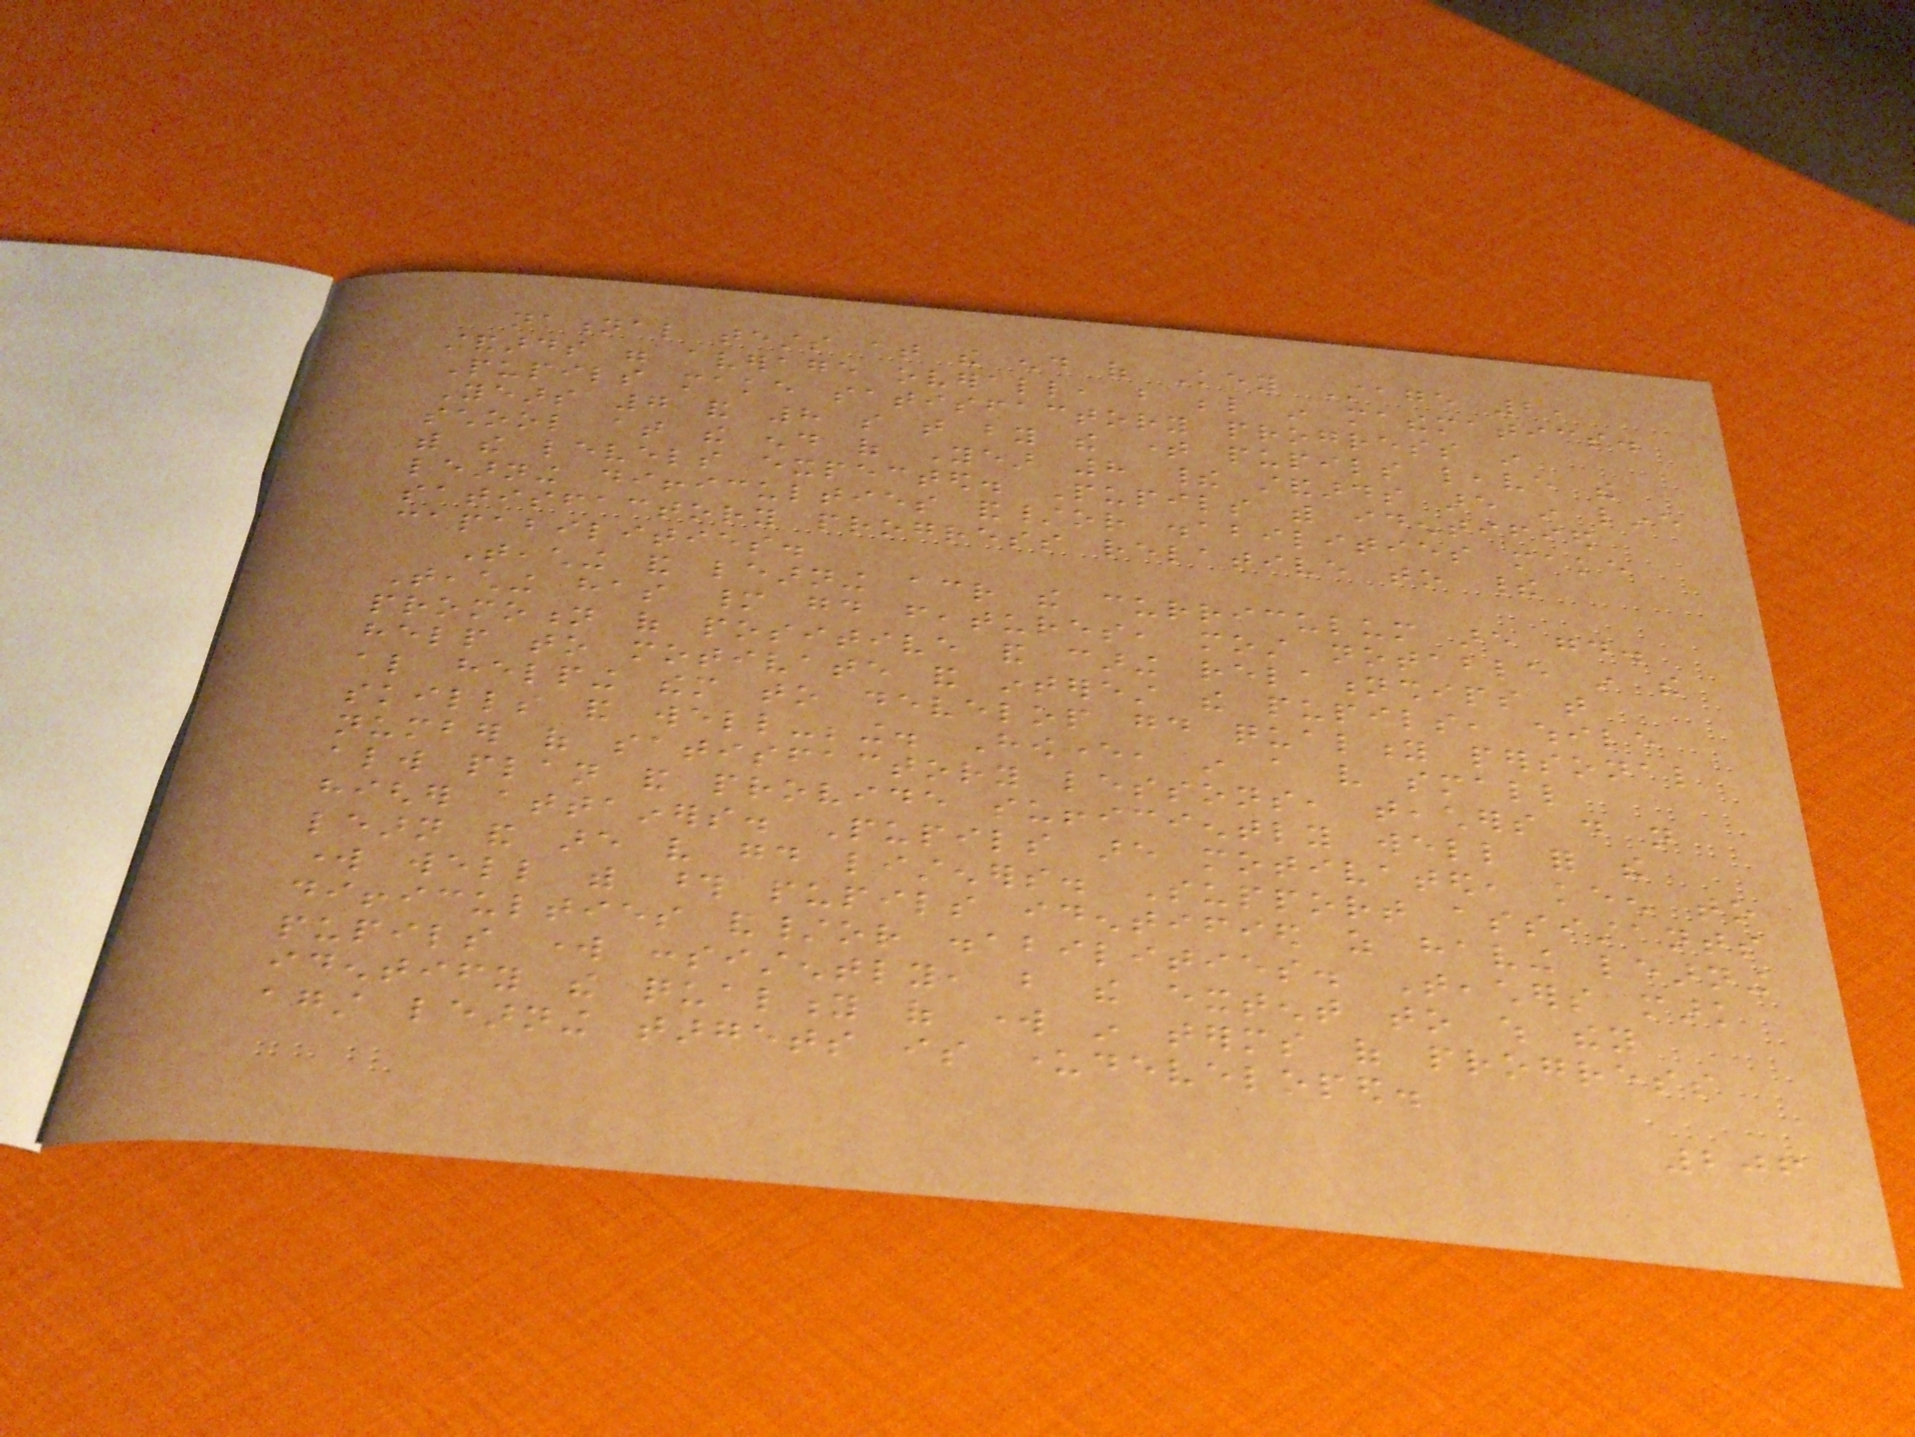national tests at the end of Key Stage 2,
standards were average overall, but below in mathematics.
Pupils make satisfactory progress in
Years 7 and 8 so that by the time pupils leave the
school at the end of Year 8 their standards are in line
with the levels expected. Pupils with identified
learning difficulties and/or disabilities make
satisfactory progress relative to their
capabilities.
Teaching and learning across the curriculum are good.
Teaching has many good features, most notable in the
promotion of positive and caring relationships that
help to motivate and interest the pupils, while
also helping them to develop good quality personal
skills and well-being. However, in a very small
number of satisfactory lessons, teachers do not
always plan and provide sufficiently well for the
higher attainers. Pupils are motivated, keen to
learn and are very good listeners. Support assistants
work well with those pupils identified as having learning
difficulties and/or disabilities. Teachers mark
pupils work consistently, but the extent to which they
identify the quality of work in terms of progress
against learning targets is underdeveloped.
206
